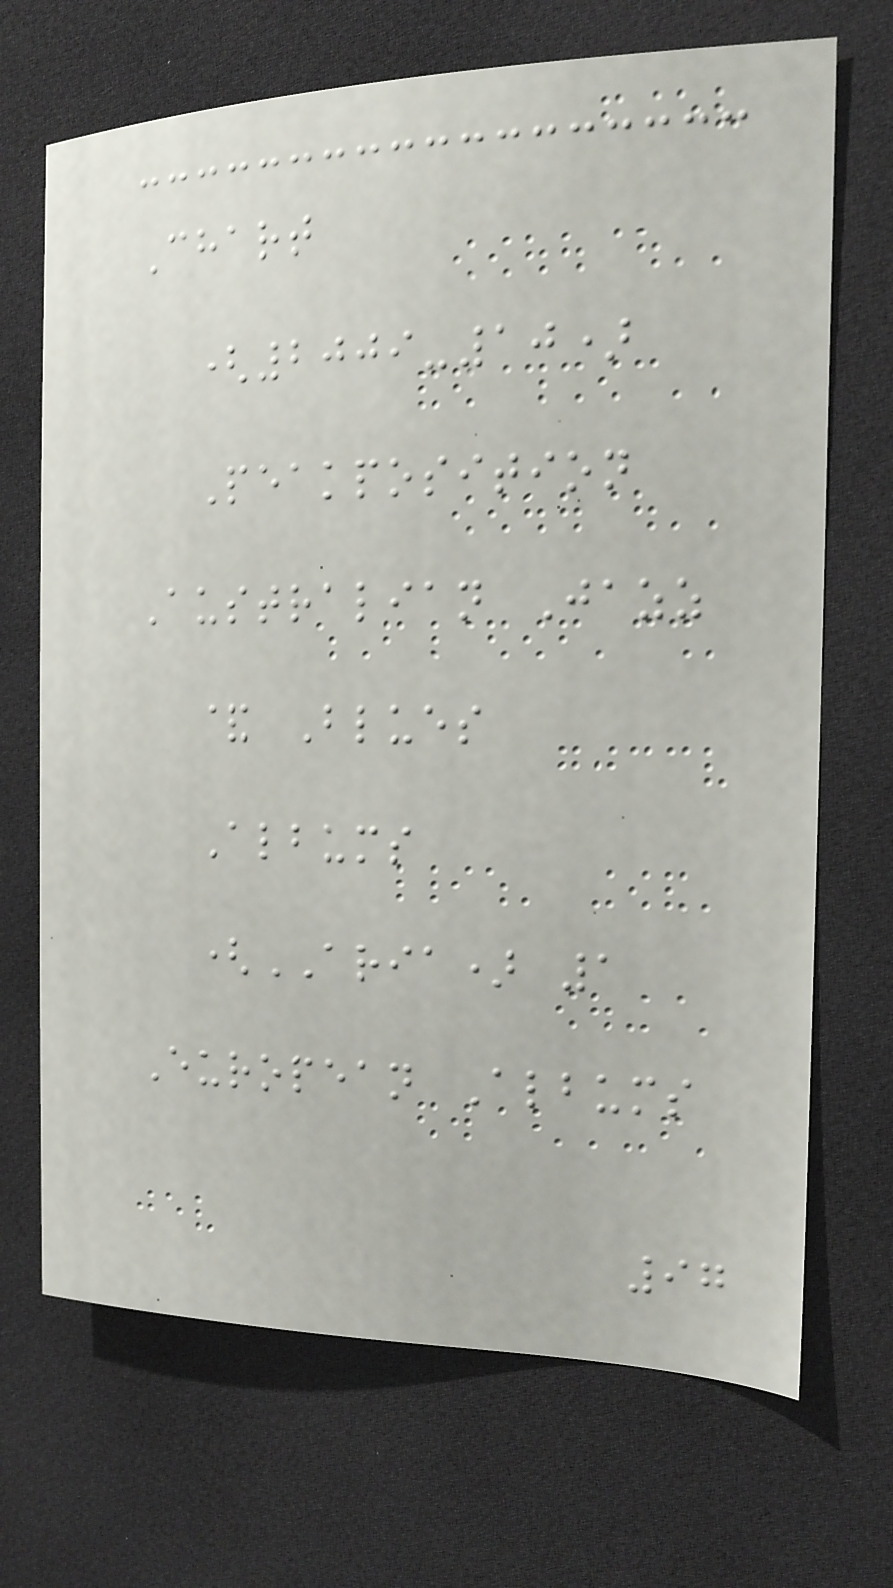Chart
(2009-10)
Peakposition
Australian Jazz
& Blues
Albums
(ARIA) 1
European Albums
97
